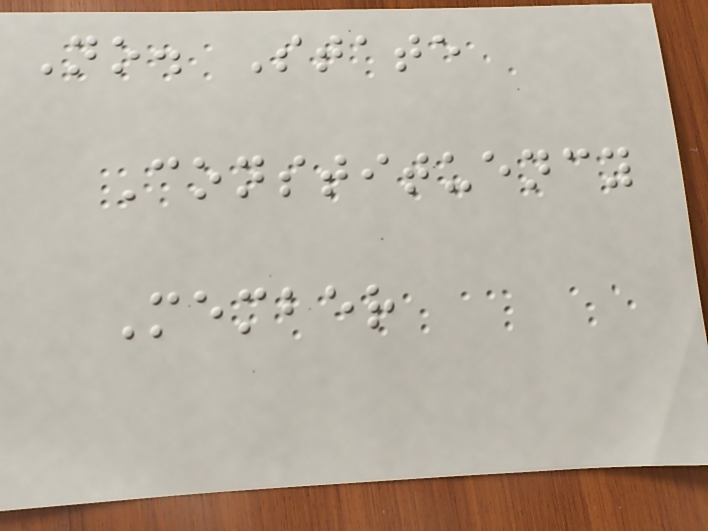No. State
Constituency
Member
